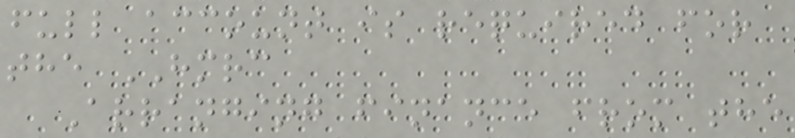full account is required for
the HMRC
Arranging finance from the
